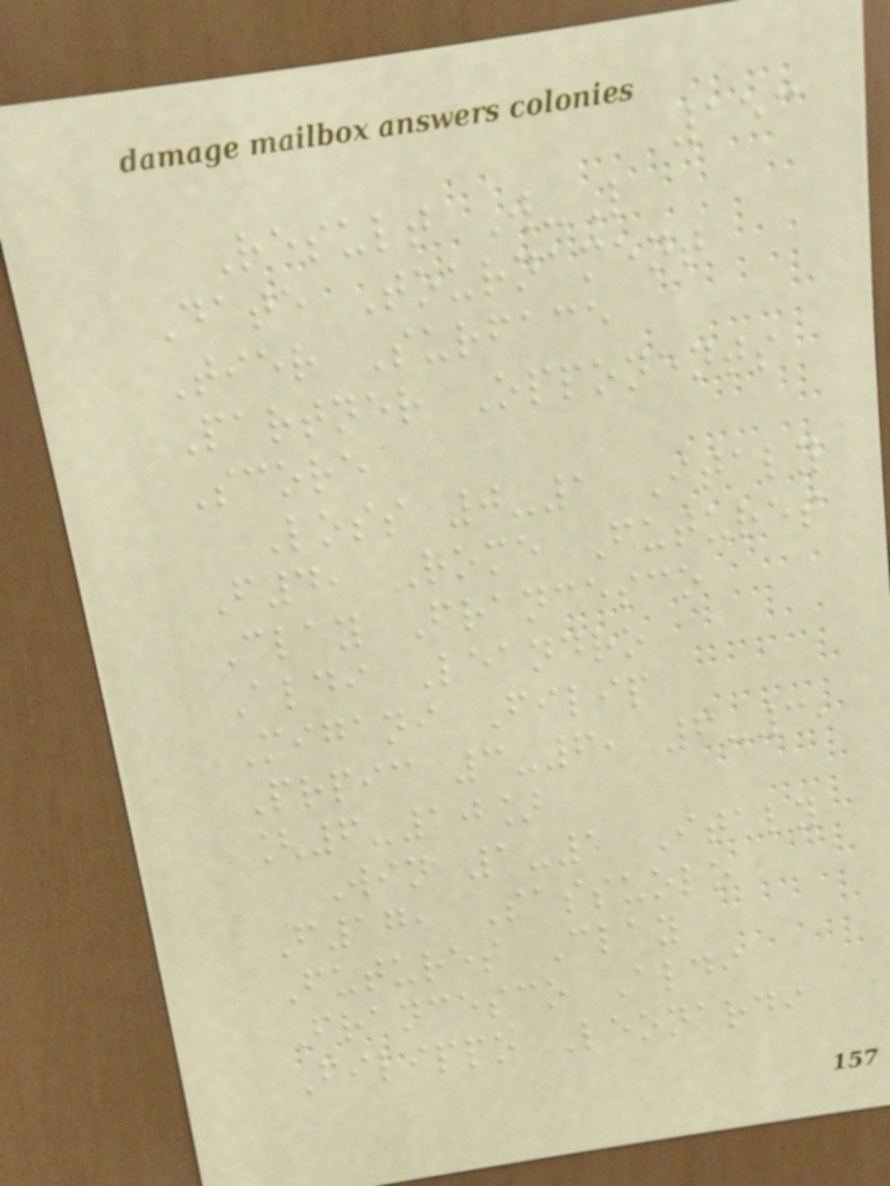153
Result W-L
Date Tournament
Tier Surface
Partner Opponents
Score
Loss 0-1 Italy
F4, Rome Futures
Clay Francesco
Aldi Leandro
Migani Filip
Prpic 3-6, 6-3,
[6-10]
Win 1-1 Italy
F17, Sassuolo
Futures Clay
Francesco Aldi
Filippo Leonardi
